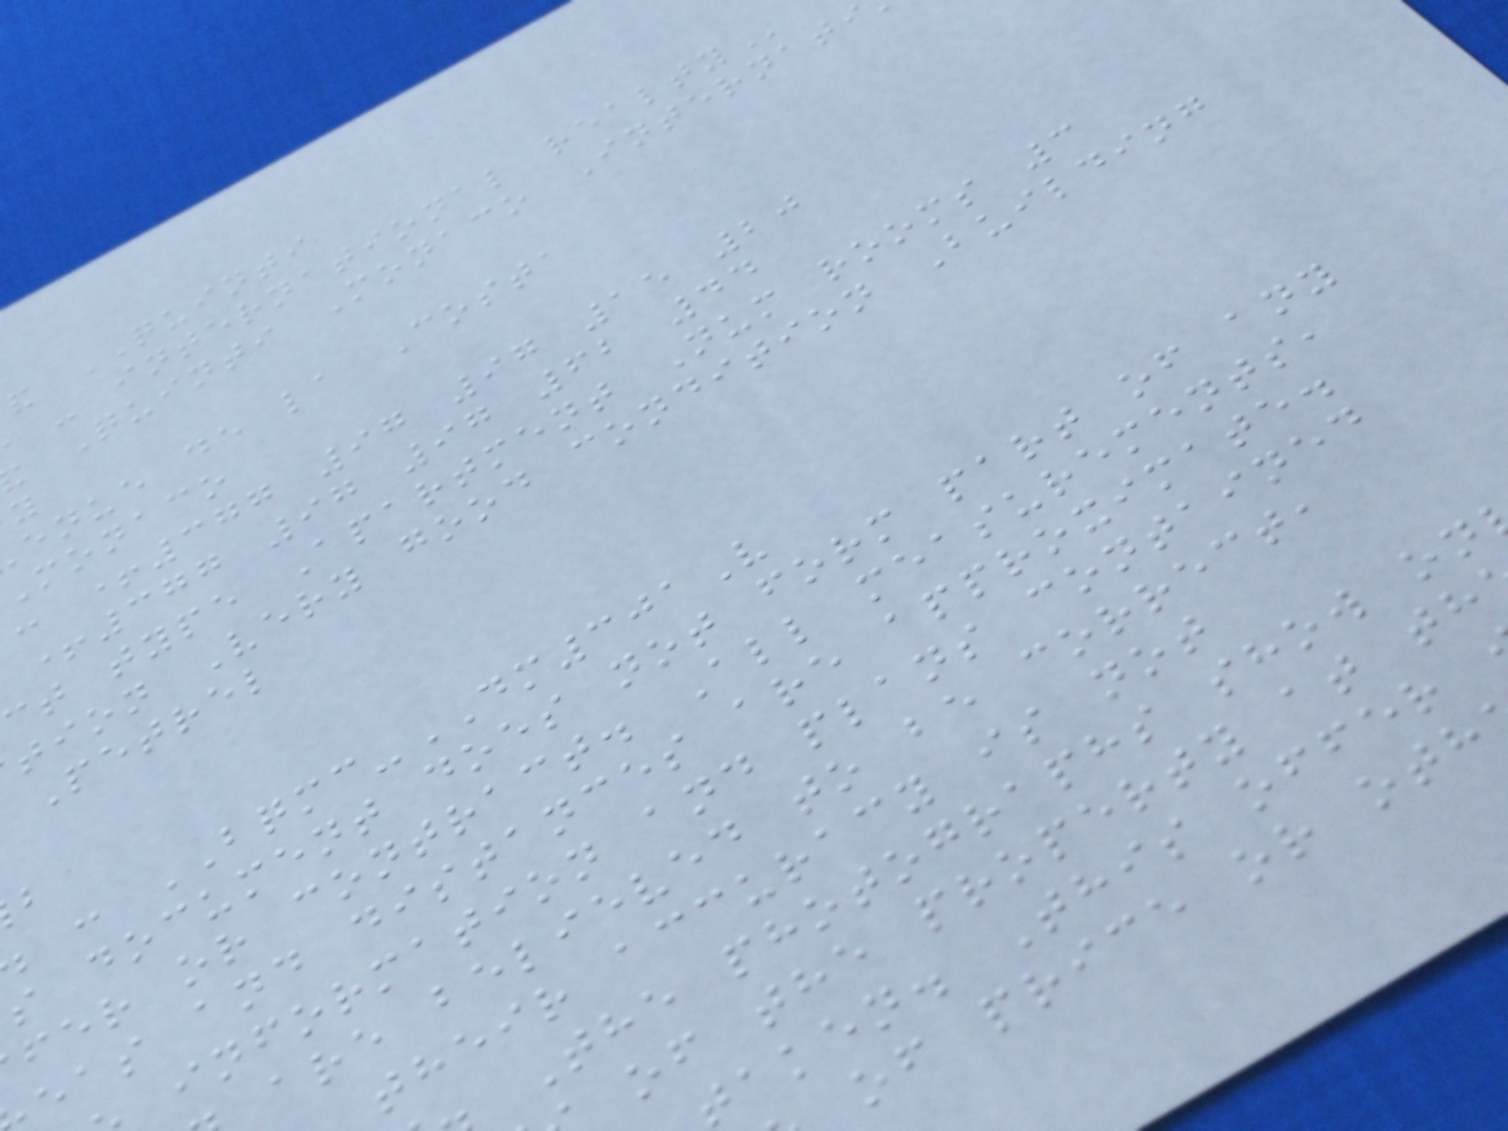QUINTI
- international
Quinti Monaco Internati
enue de la Costa
monaco
: +377 97 97 15 20
+377 97 97 62 44
ct type Apartment Num rooms 3
tion Very good condition Building
Petrel
: BQMC-DM301V
s document does not form part of any
fer or contract. All measurements,
eas and distances are approximate.
information and plans contained
are believed to be correct,
their accuracy is not
The photographs show on
of the property at th
taken. This offer
of price or oth
